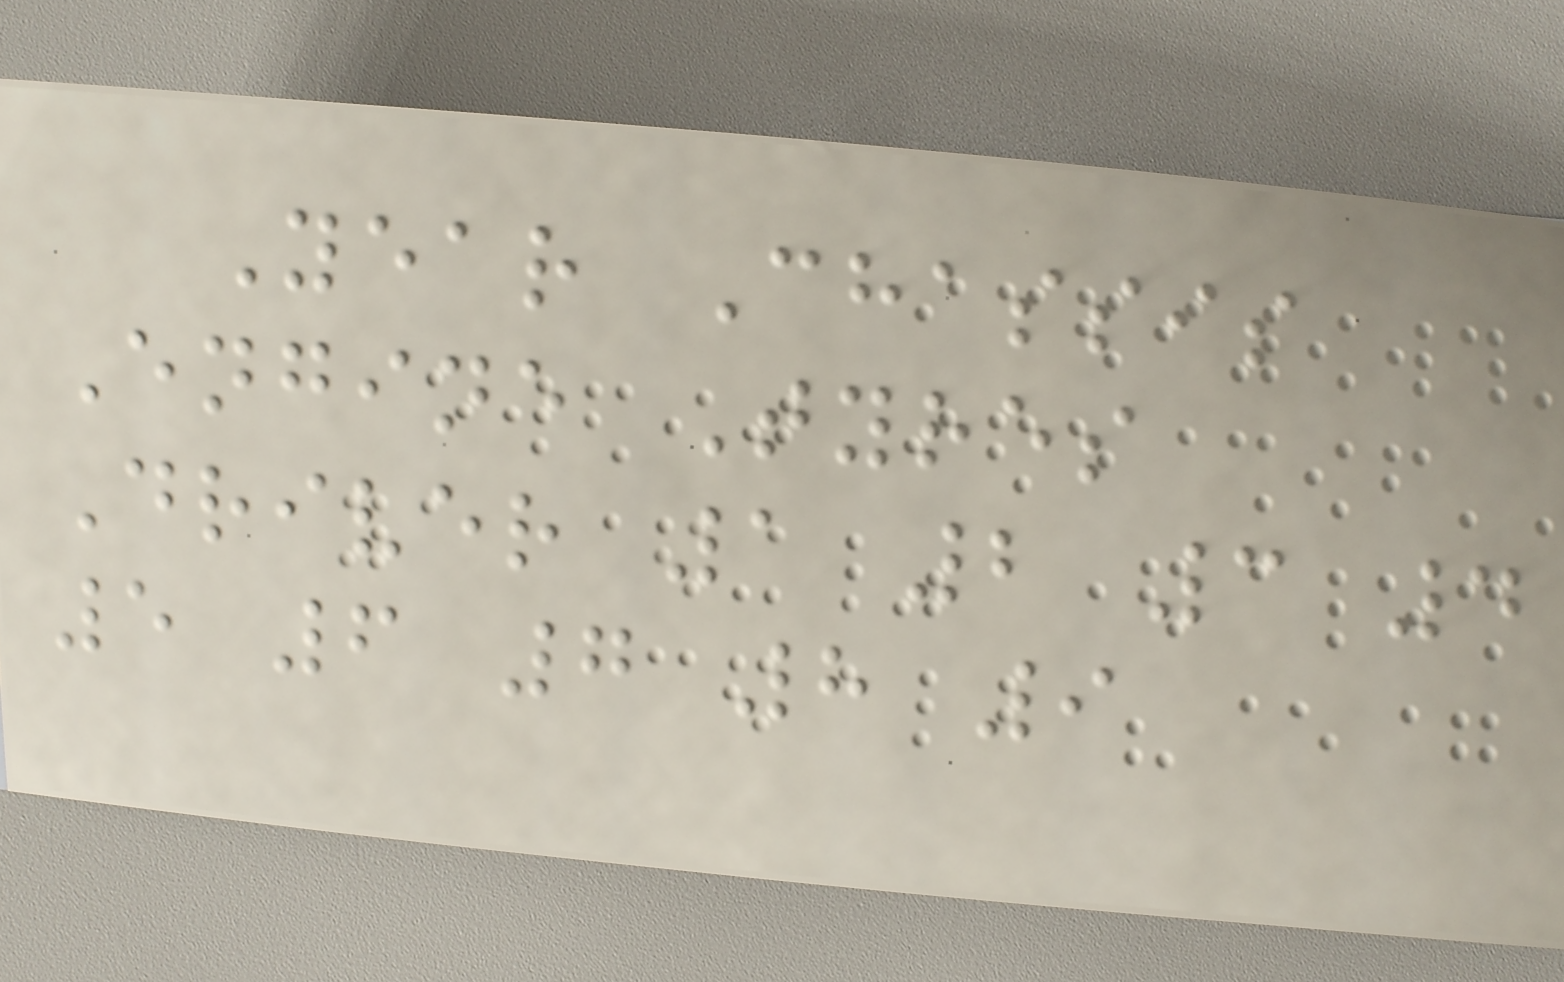Year Chassis
Engine Tyres
Driver 1 2 3 4
5 6 7 8 9
